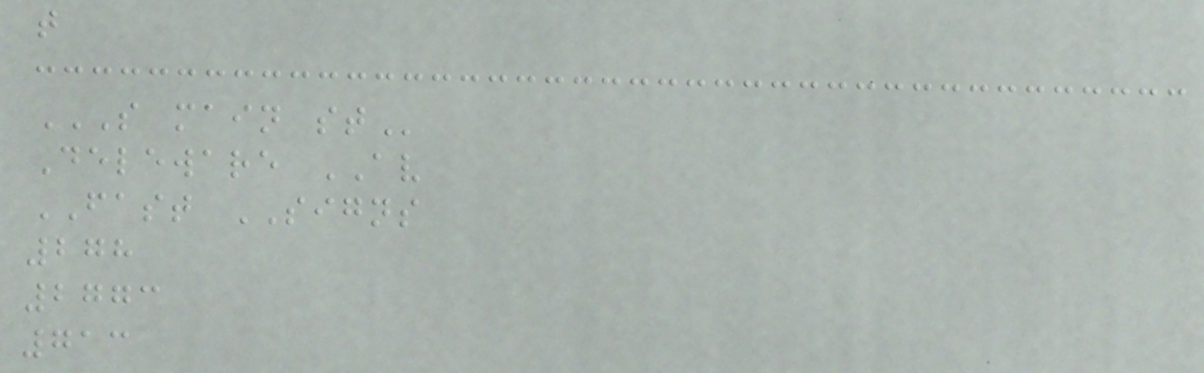t
S MAIN ST
Deleware AV
FAST SIGNS
278
2773
713
